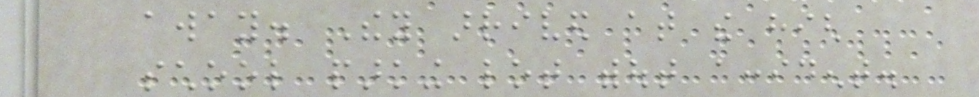away. They arrived at the high
school parking lot without accident.
